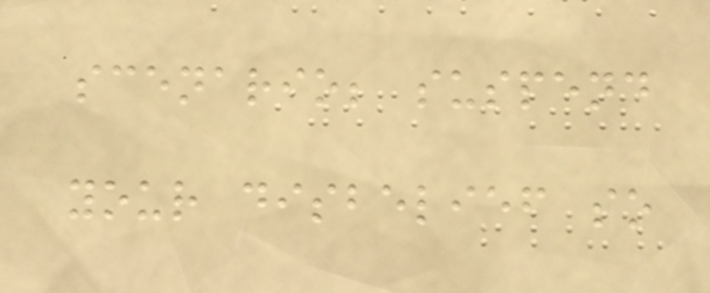scenario; suspend
your disbelief so
